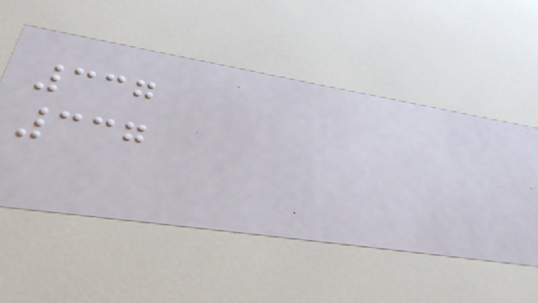337
337
